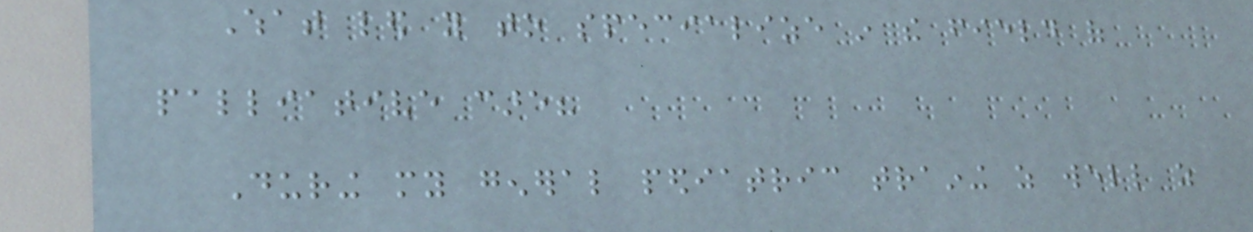What led you to specialize in the field of
palliative care?
During my general pediatric training as well as
